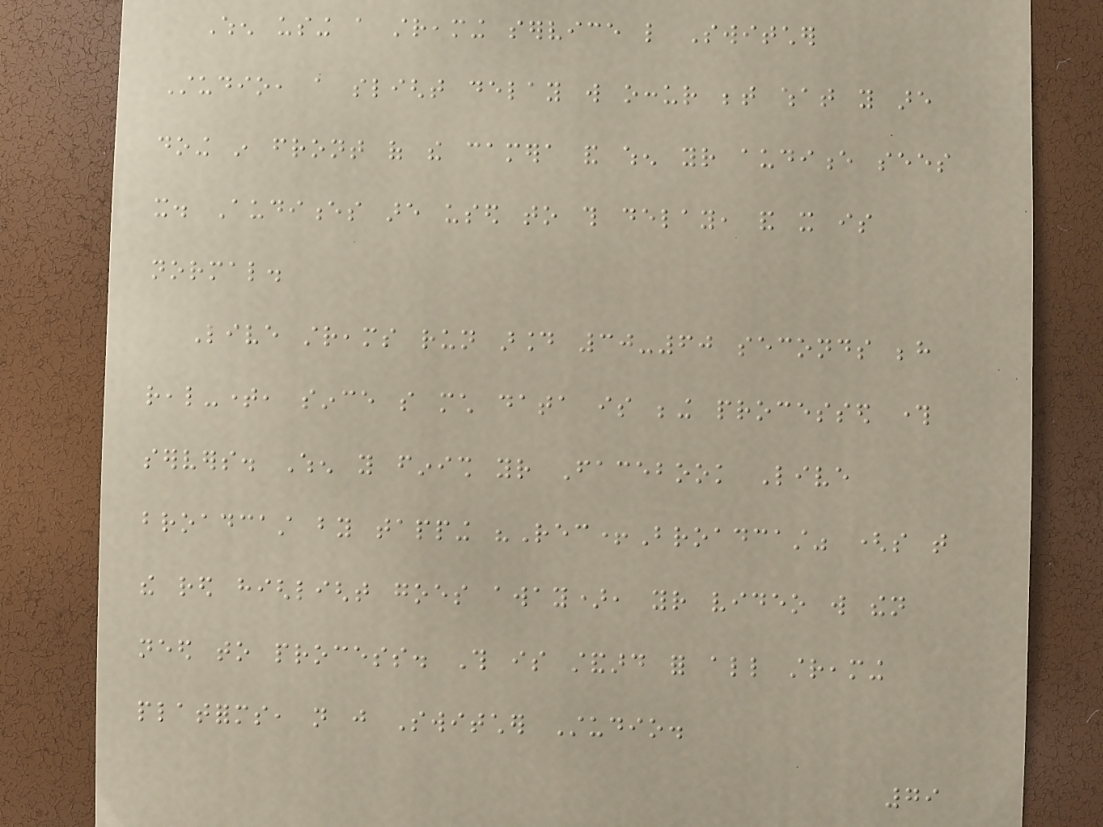When using a streaming service like Switcher
Studio, a slight delay will occur between what you are
doing in front of the camera and when your audience sees
it. Audiences are used to this delay, and it is
normal.
Live streams run around 30-60 seconds behind
real-time, since so much data is being processed through
servers. When you finish your Facebook Live
broadcast by tapping "Rec+Broadcast" (so that
the red highlight goes away), your video will then
need to process. This is standard for all streaming
platforms, not just Switcher Studio.
79
